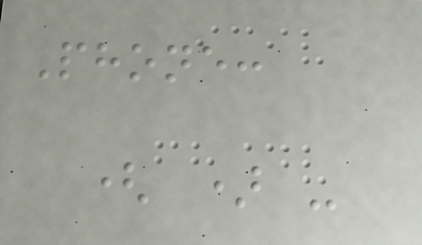Phone:
( ) -
